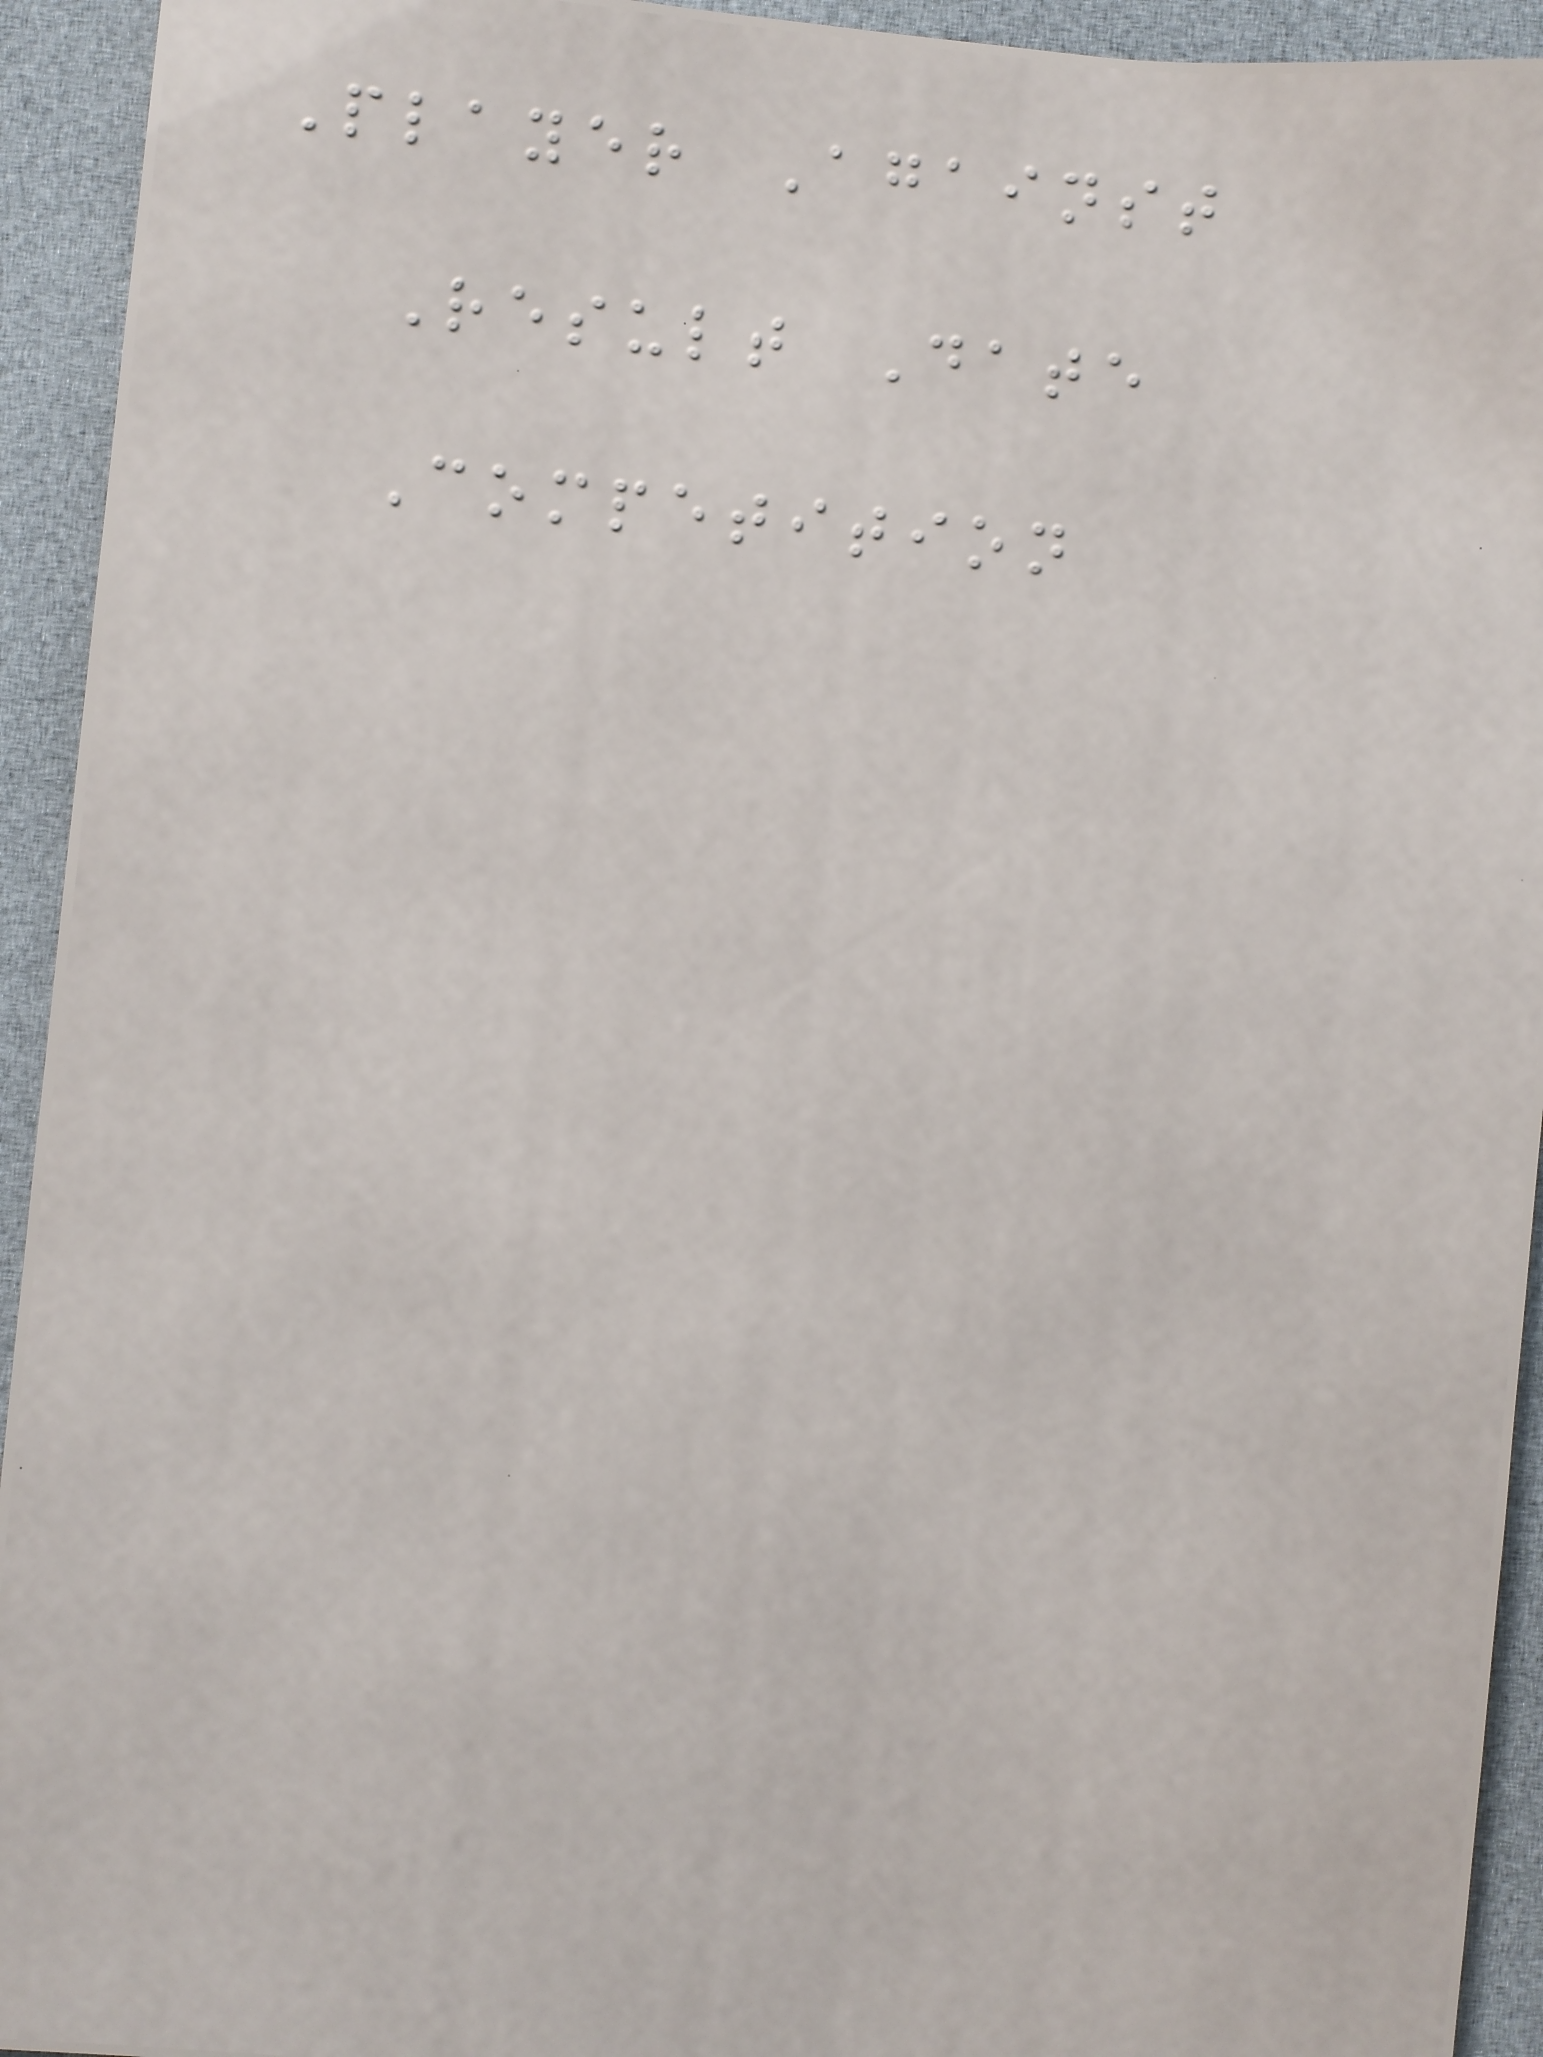Player Against
Result Date
Competition
